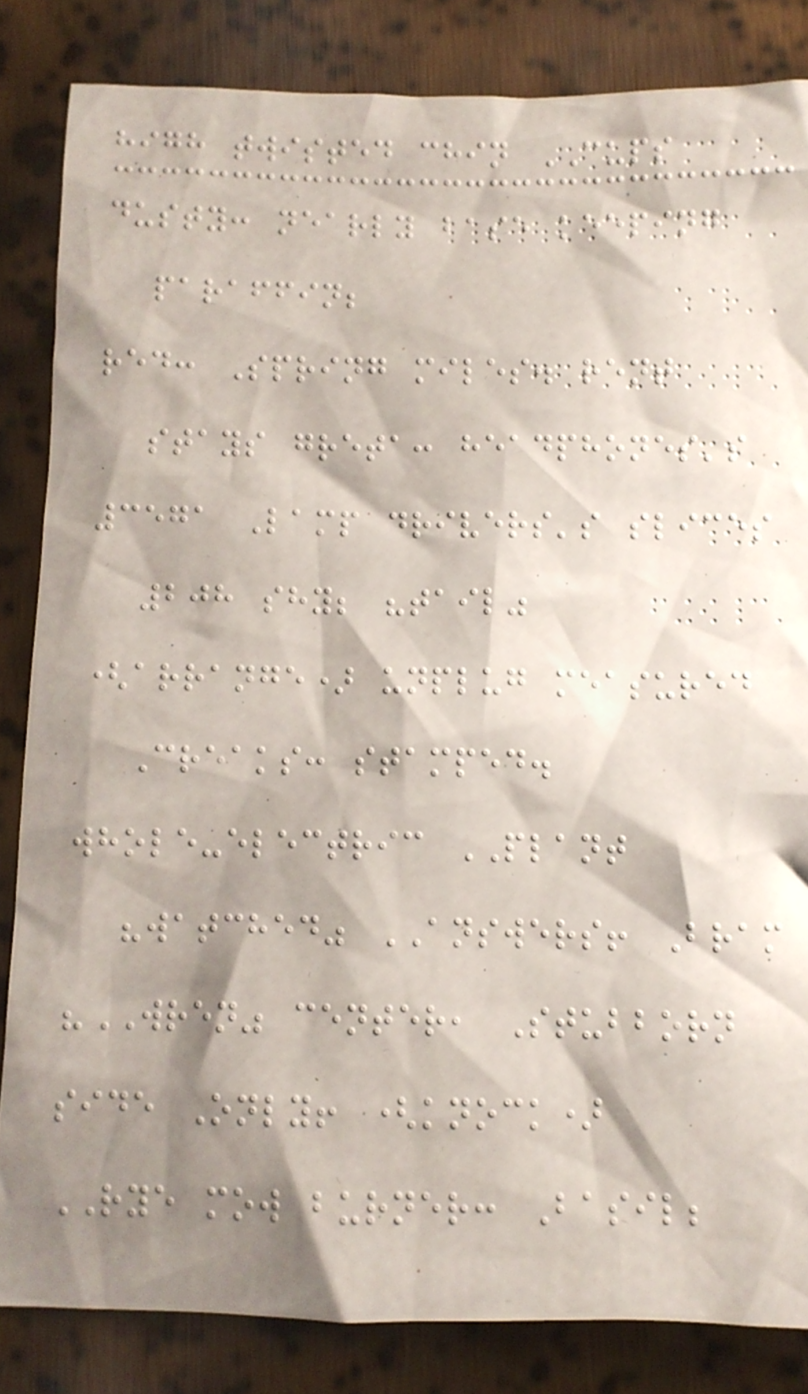high twisted chin CUPS
dusty: nearly base keeping
paraffin;
red: Spring miles. rent
stays greta: headphones's
3571 Lamp drivers's slices
208 shy; "tail"
(arrange) unplug measured
Creaks: stamped.
whole-electric PLANT
"watched" ANSWERS! Bram
"WREN" center, Stubborn
side Only! (knock)
RYE mow burner: Basil;
